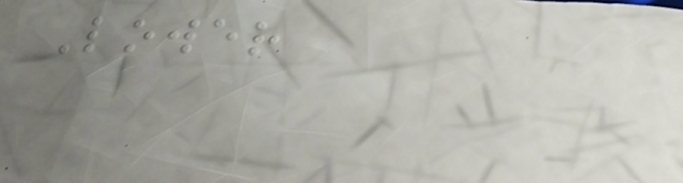Lower
